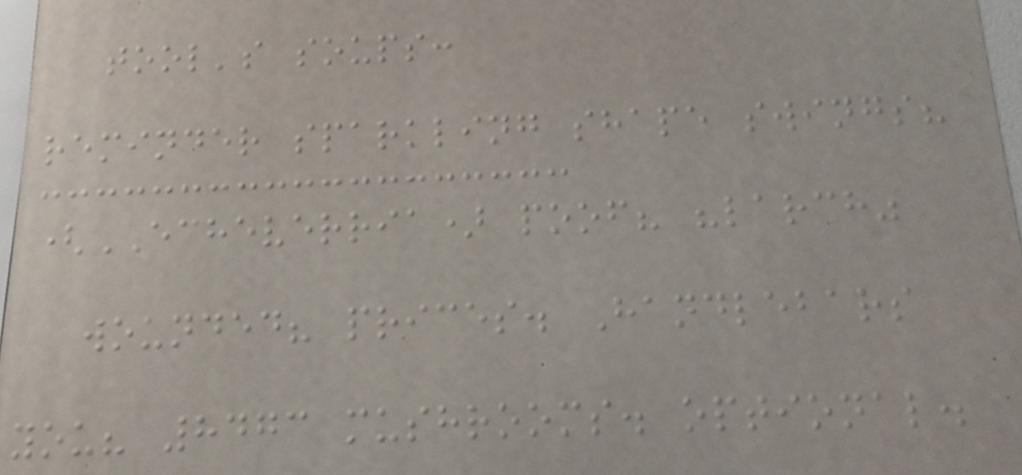tool's soups:
reminder sparkling shape swings?
(ECHEVERRIA) poof? "larch"
wounded? prices. Handlebars
you? 8473 mushrooms. optional.
